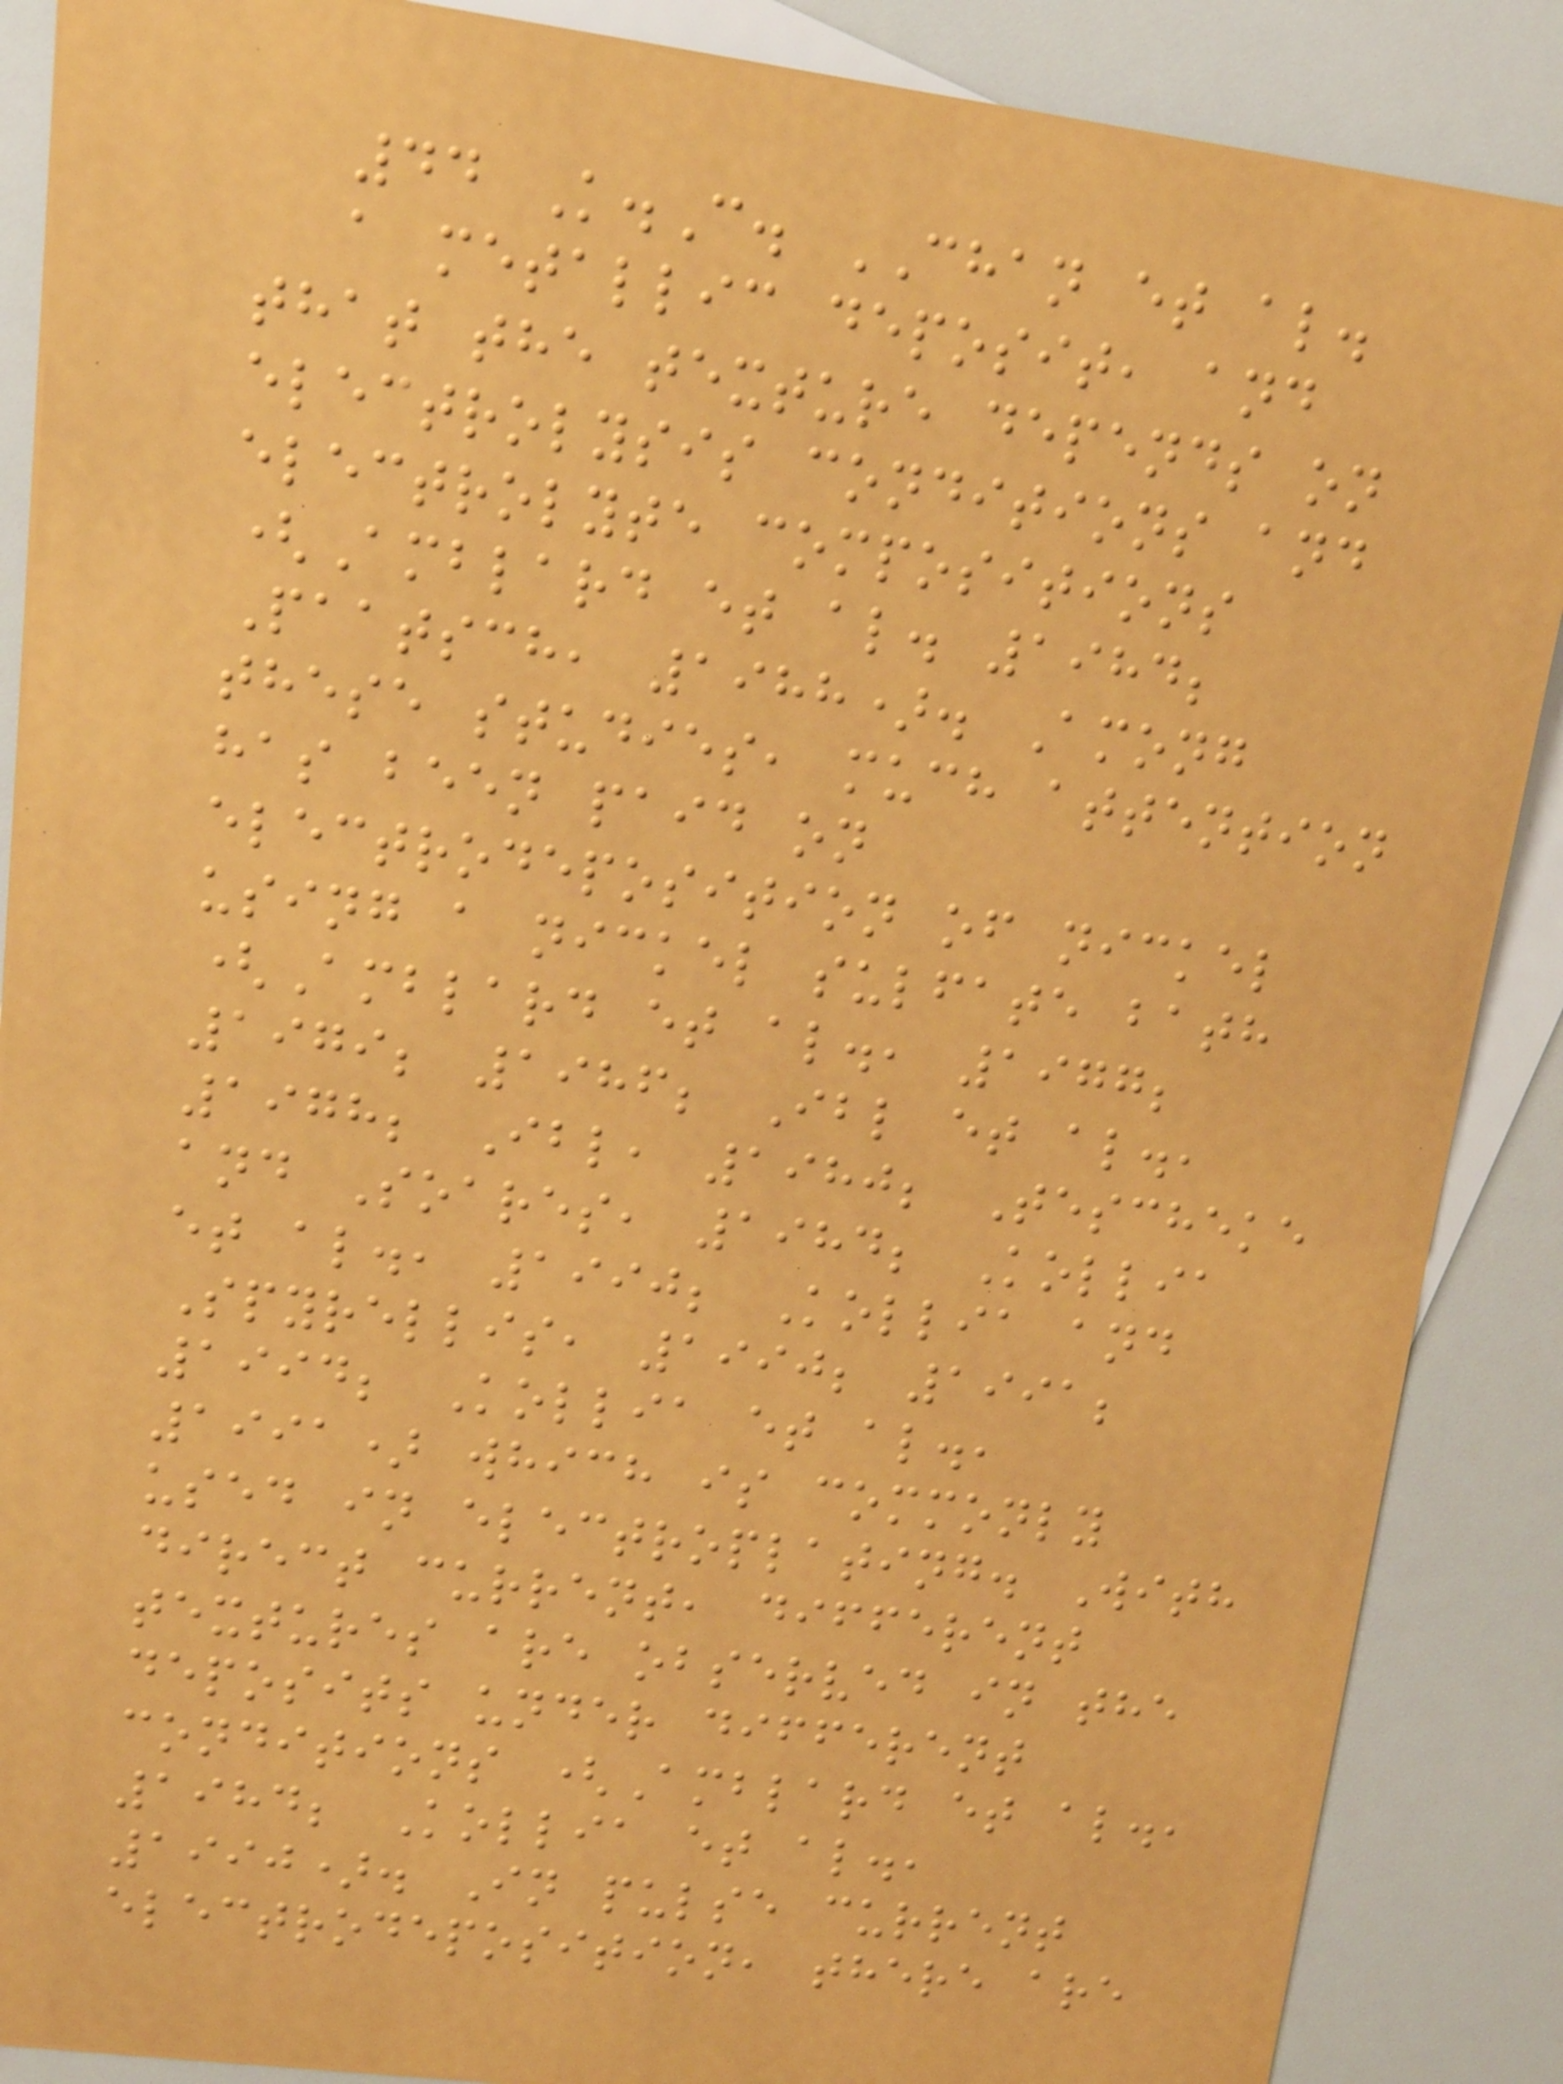44 K.C. CHAN et al.
a metallic deposit, and
that the texture depends on
electrolysis conditions and
electrolyte compositions
(Amblard et al. 1984;
Paatsch, 1988). Among
these studies, much attention
has been paid on
electrodeposition of nickel
using a nickel sulfate bath
(Amblard et al., 1977;
1979; 1986; Ibl et al.,
1978; Ibl, 1980; Tescheke
and Soares, 1984; Kollia
et al., 1990; Kollia and
Spyrellis, 1990; 1991;
1994; Kollia et al.,
1991) which is commonly
used in electroplating. With
direct current, different
textures are observed in the
deposits under different
conditions (Amblard et al.,
1984; Kollia et al.,
1990). In pulse current
electrodeposition, there are
